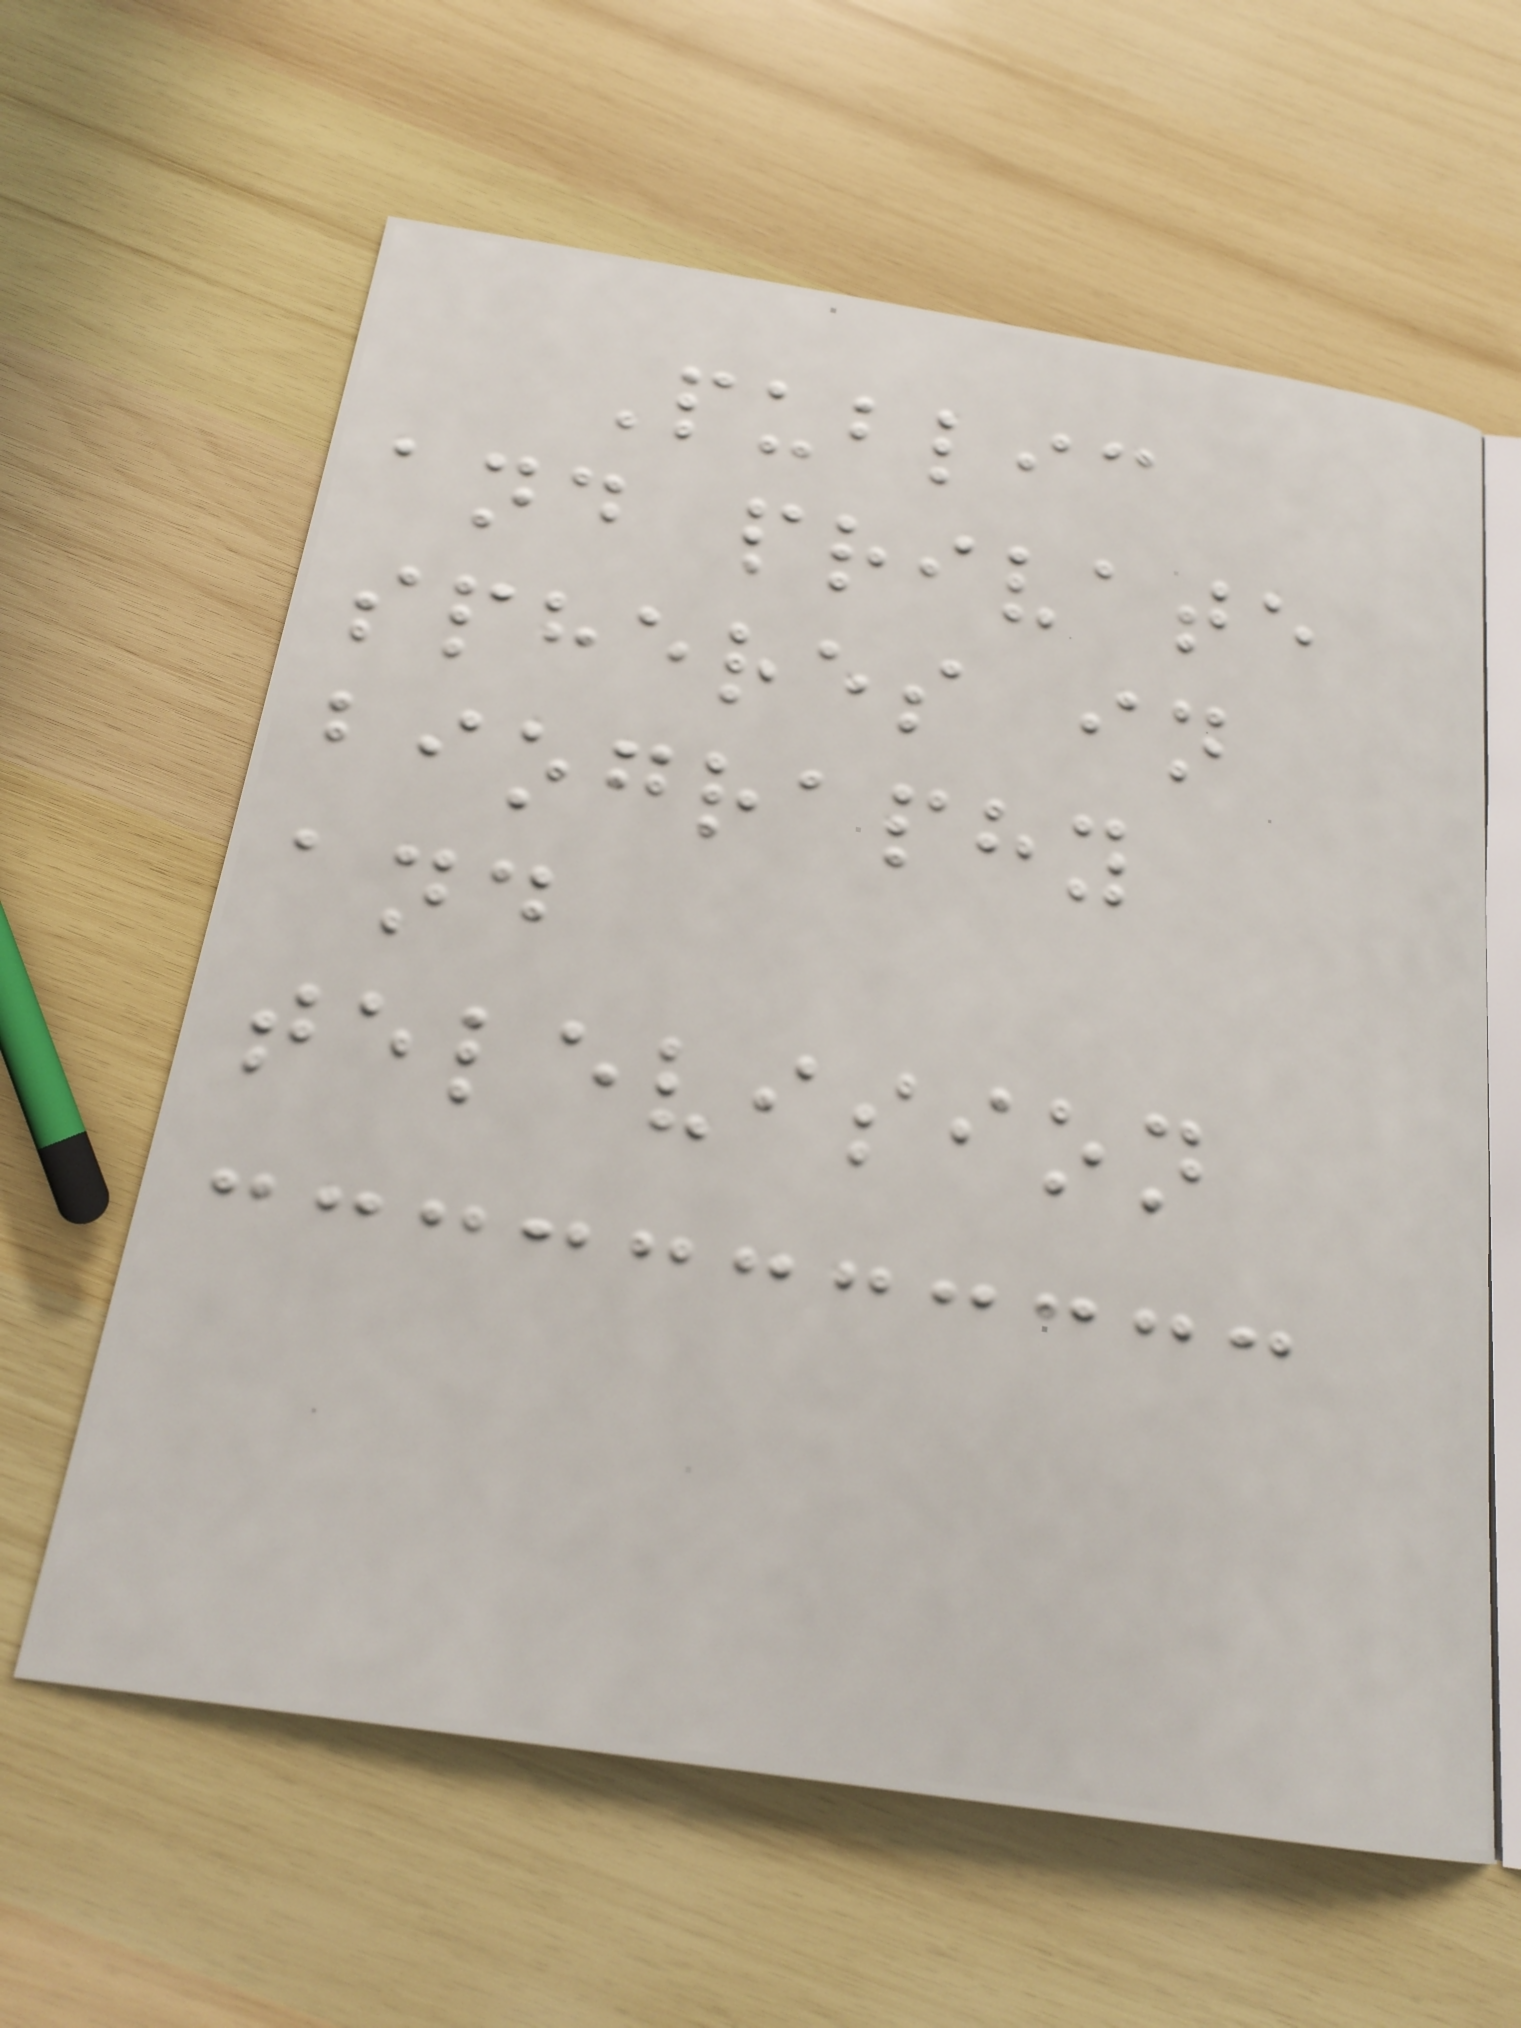Public
and private
spheres in
biography
and
television
